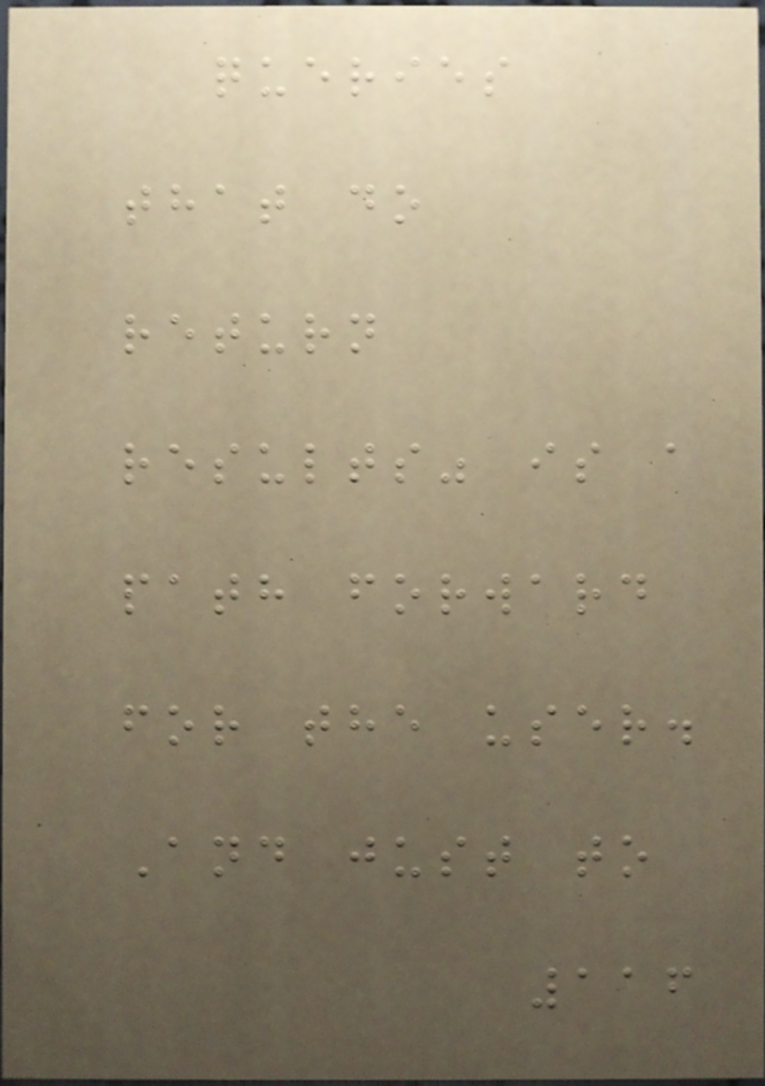queries
that do
return
results" is a
path forward
for the user.
And just to
116
